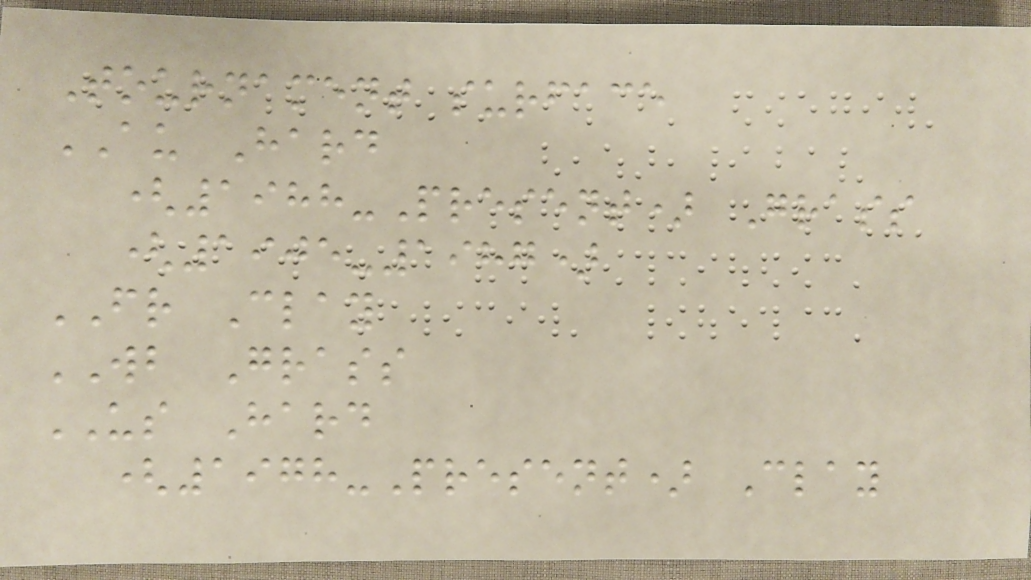Tournament surface
AU Hard
(1988-Present) Grass
(1905-1987)
FR Clay
WB Grass
US Hard
(1978-Present) Clay
